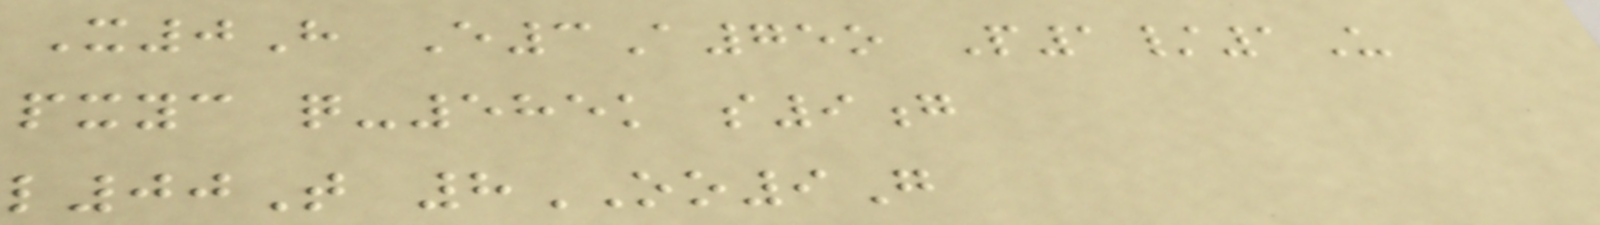X0H E3A75o P1/1U
pxyc q-585k s9g
l00T 8OO9G
